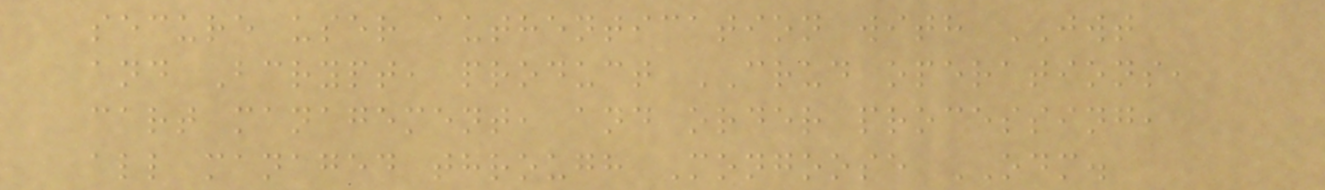secure user authentication with JWT
and Bcrypt, product CRUD operations,
cart management, and order processing,
all managed through Mongoose ODM.
